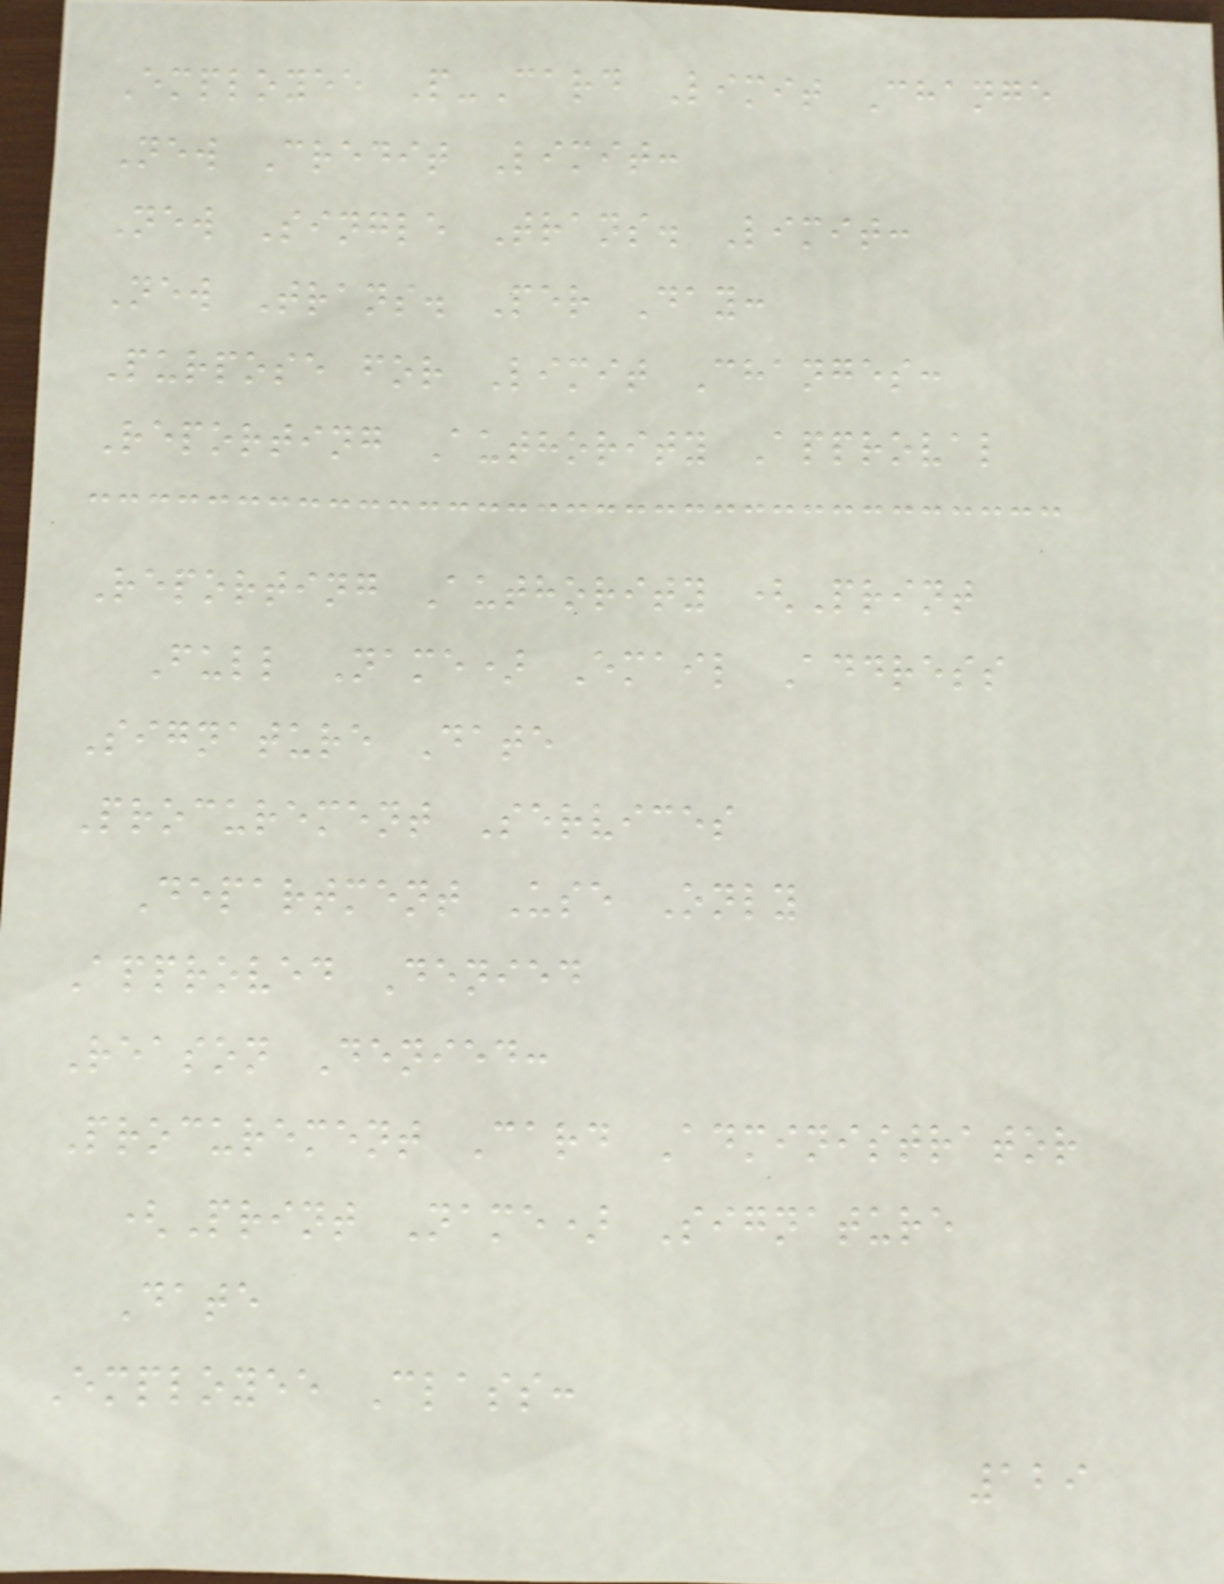Employee P-Card Limit Change
New Credit Limit:
New Single Trans. Limit:
New Trans. Per Day:
Purpose for Limit Changes:
Reporting Authority Approval
Reporting Authority (Print
Full Name) Email Address
Signature Date
Procurement Services
Department Use Only
Approved Denied
Reason Denied:
Procurement Card Administrator
(Print Name) Signature
Date
Employee Class:
129
